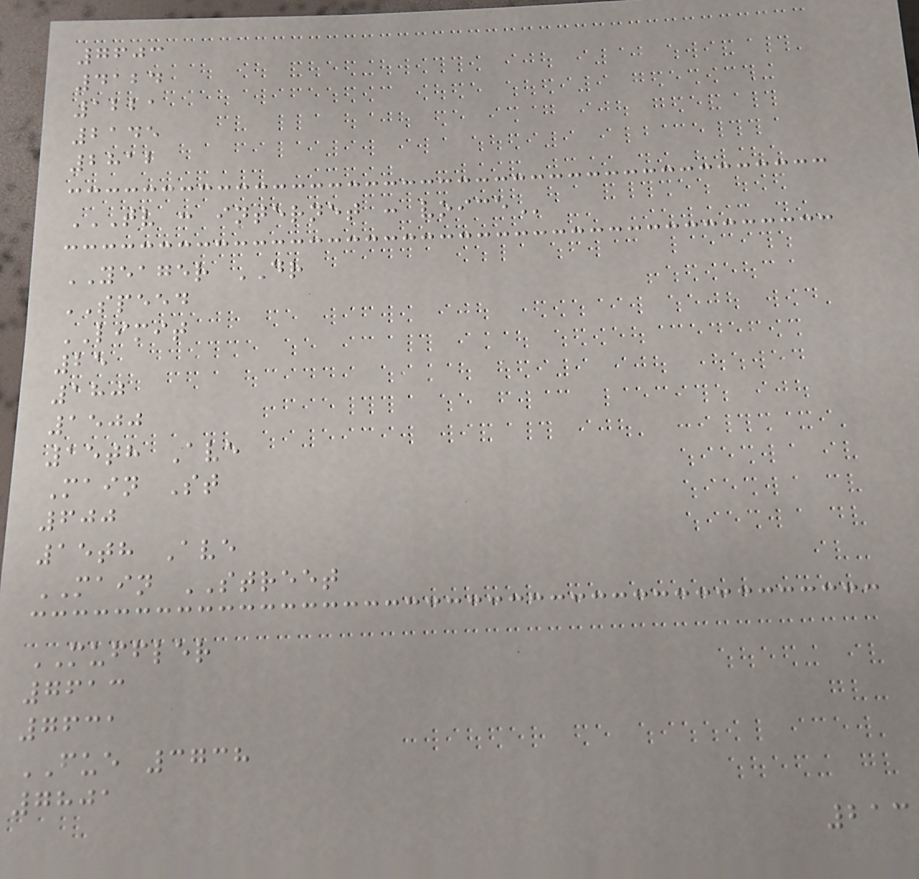7603
4124
1221
2145
2812
TV : INTERNET : VOICE
YEAGER DR
SPEED
LIMIT
25
180
1500
15th Ave
Main St
600
15th Ave
MAIN STREET
MUFFLER
7613
7631
FUE 3738
7801
213
